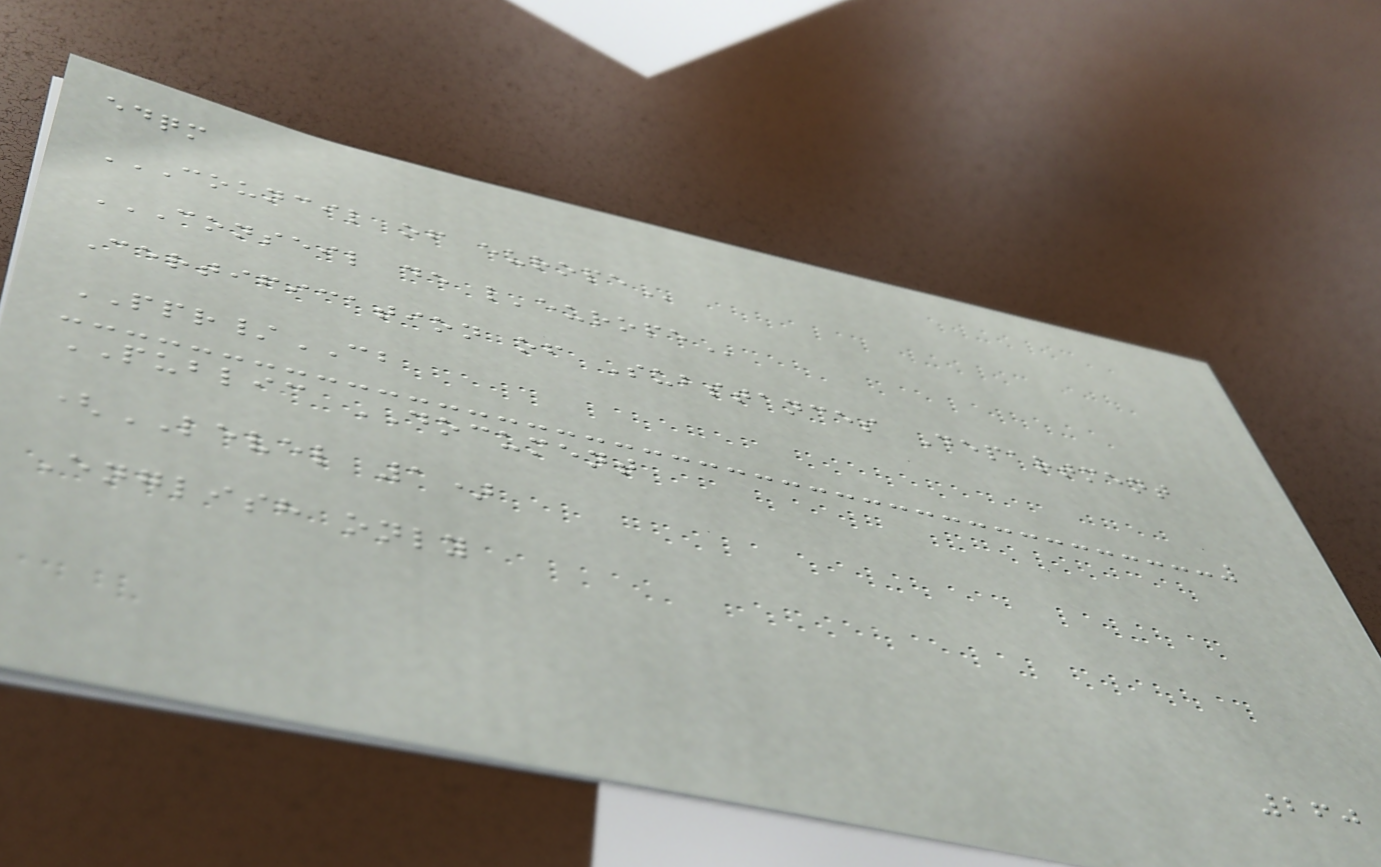edqm
COUNCIL OF EUROPE
CONSEIL DE L'EUROPE
Certification of Substances Department
PPR/CB
PUBLIC DOCUMENT
(LEVEL 1)
English only
260
